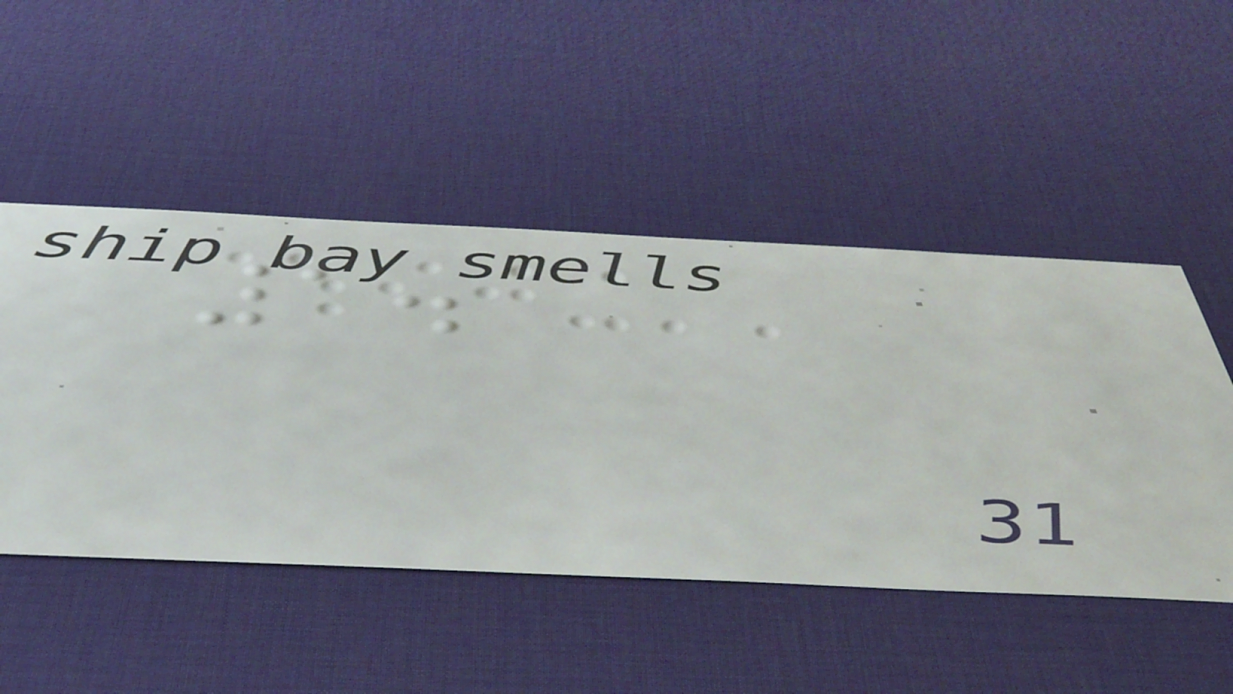1.
